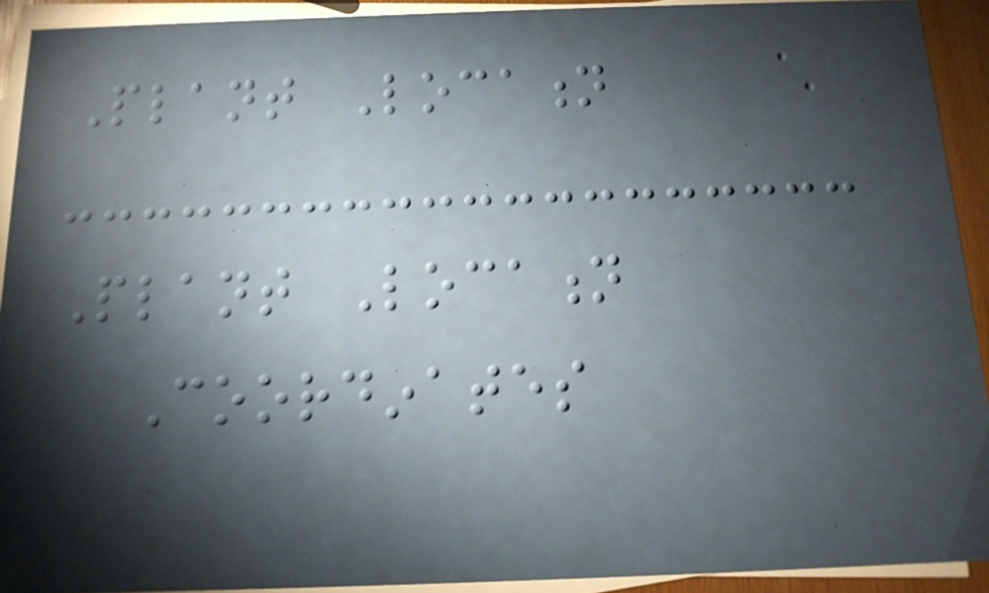Plant Location
Plant Location
Coordinates
